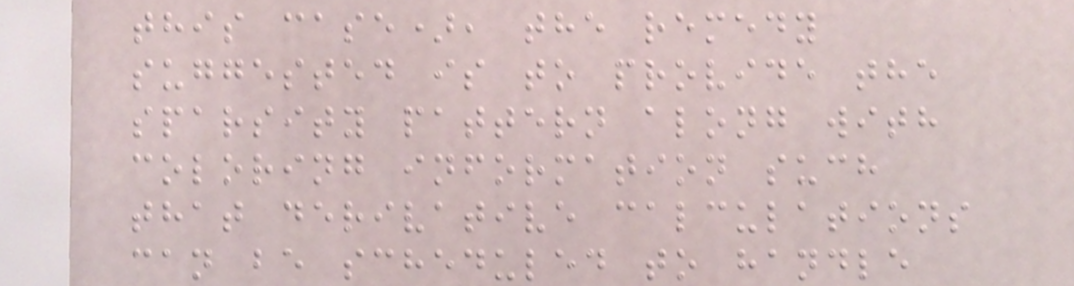this case), the remedy
suggested is to provide the
sparsity pattern along with
coloring information such
that derivative calculations
can be scheduled to handle
